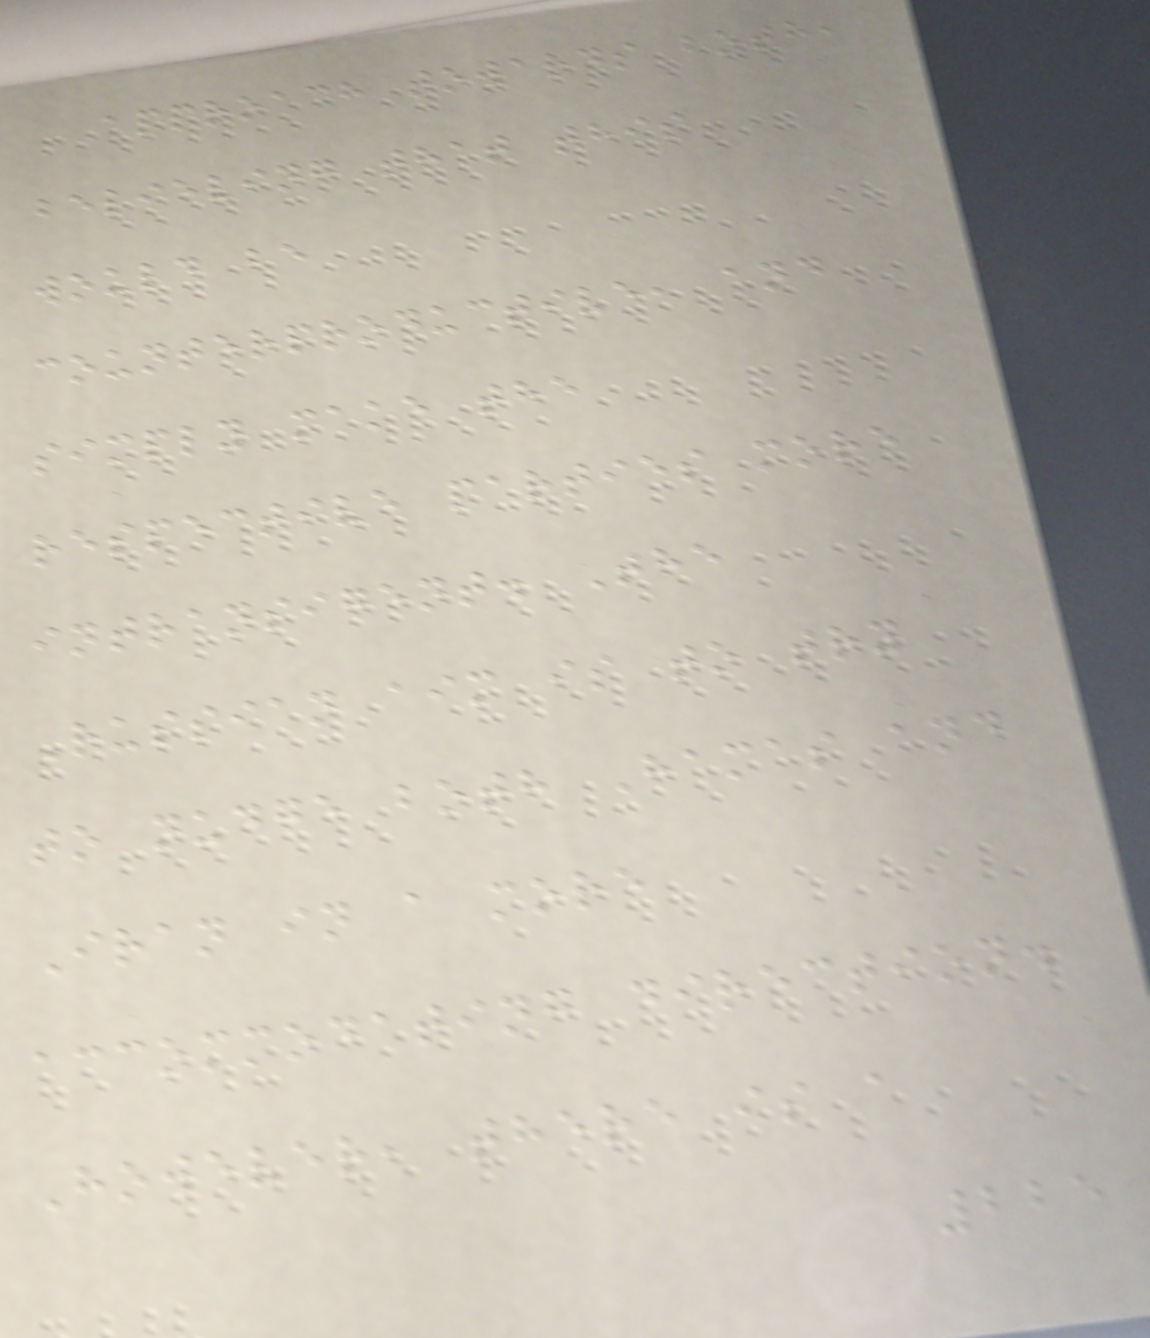approach towards both,
believing that this
would be
counterproductive, and
simply make the
respective parties more
intransigent. The
Russian aim is to try
to nudge both Hamas and
Iran in a more
accommodating direction.
However, there is a
225
